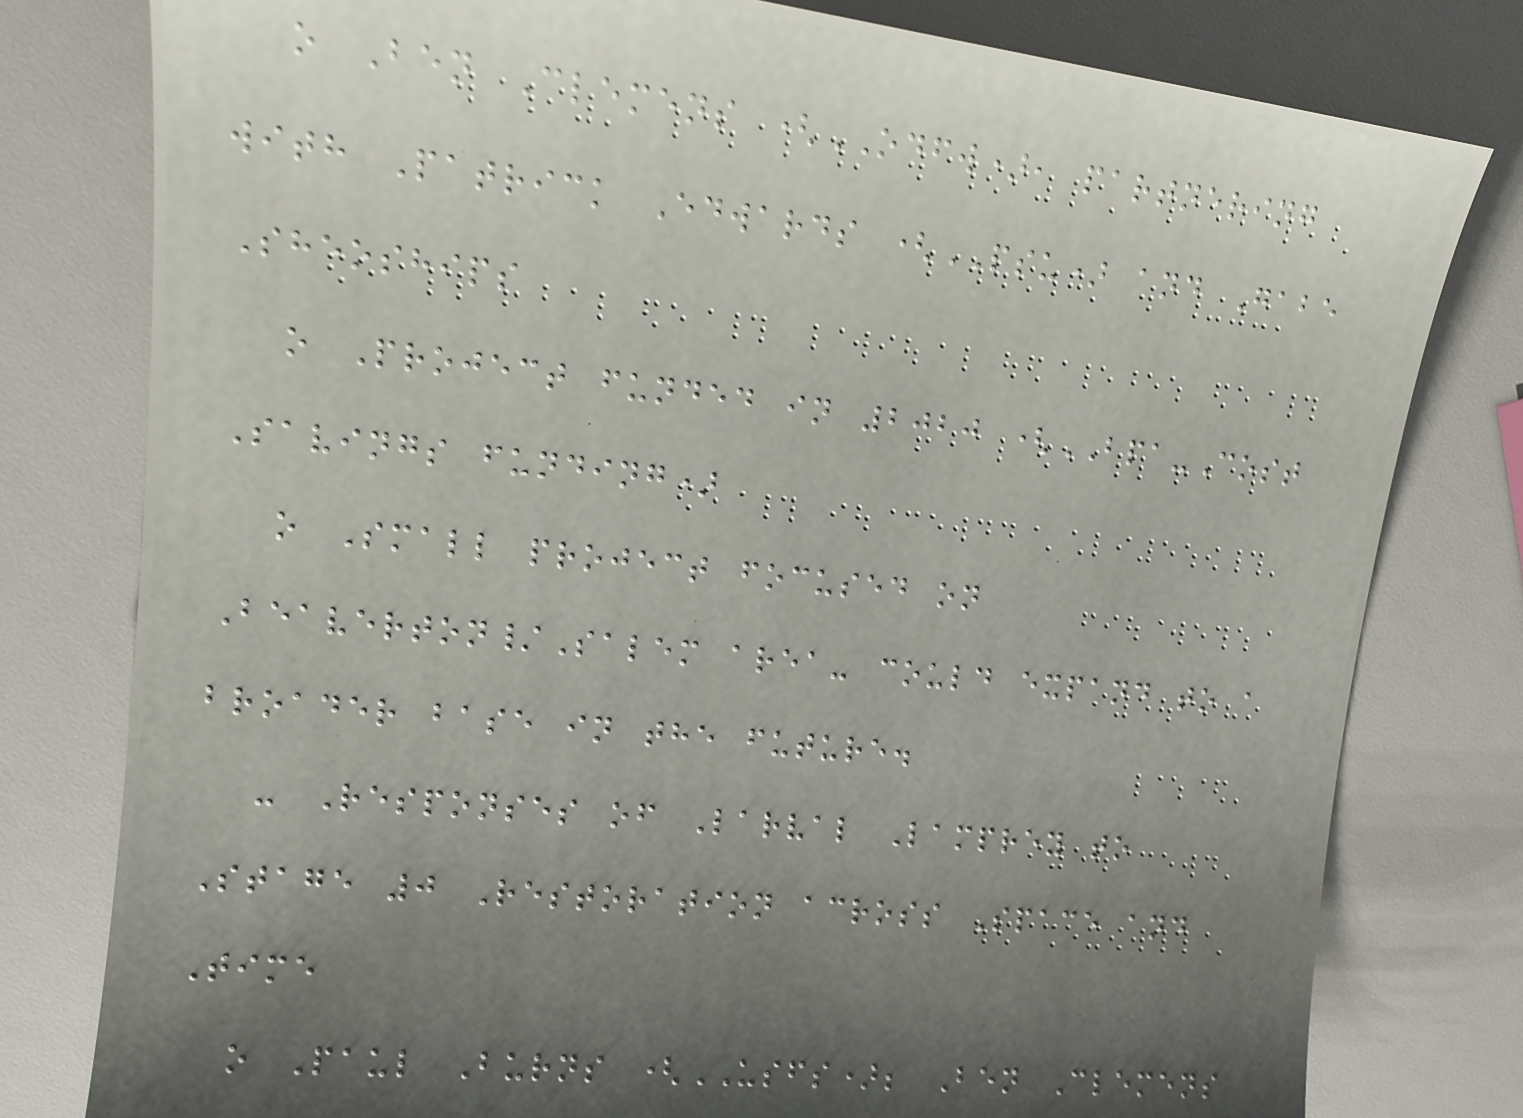o Ben Clemens (ODFW), partnering
with Patrick Edwards (PSU) and Gabe
Sheoships
o Project funded in 2020 (BPA-Cost
Savings funding)
o Small project focused on
Beaverton/Salem area- could expand to a
broader base in the future.
- Responses of Larval Lamprey to
Stage 0 Restoration across Space and
Time
o Paul Burns (USFS); Ben Clemens
